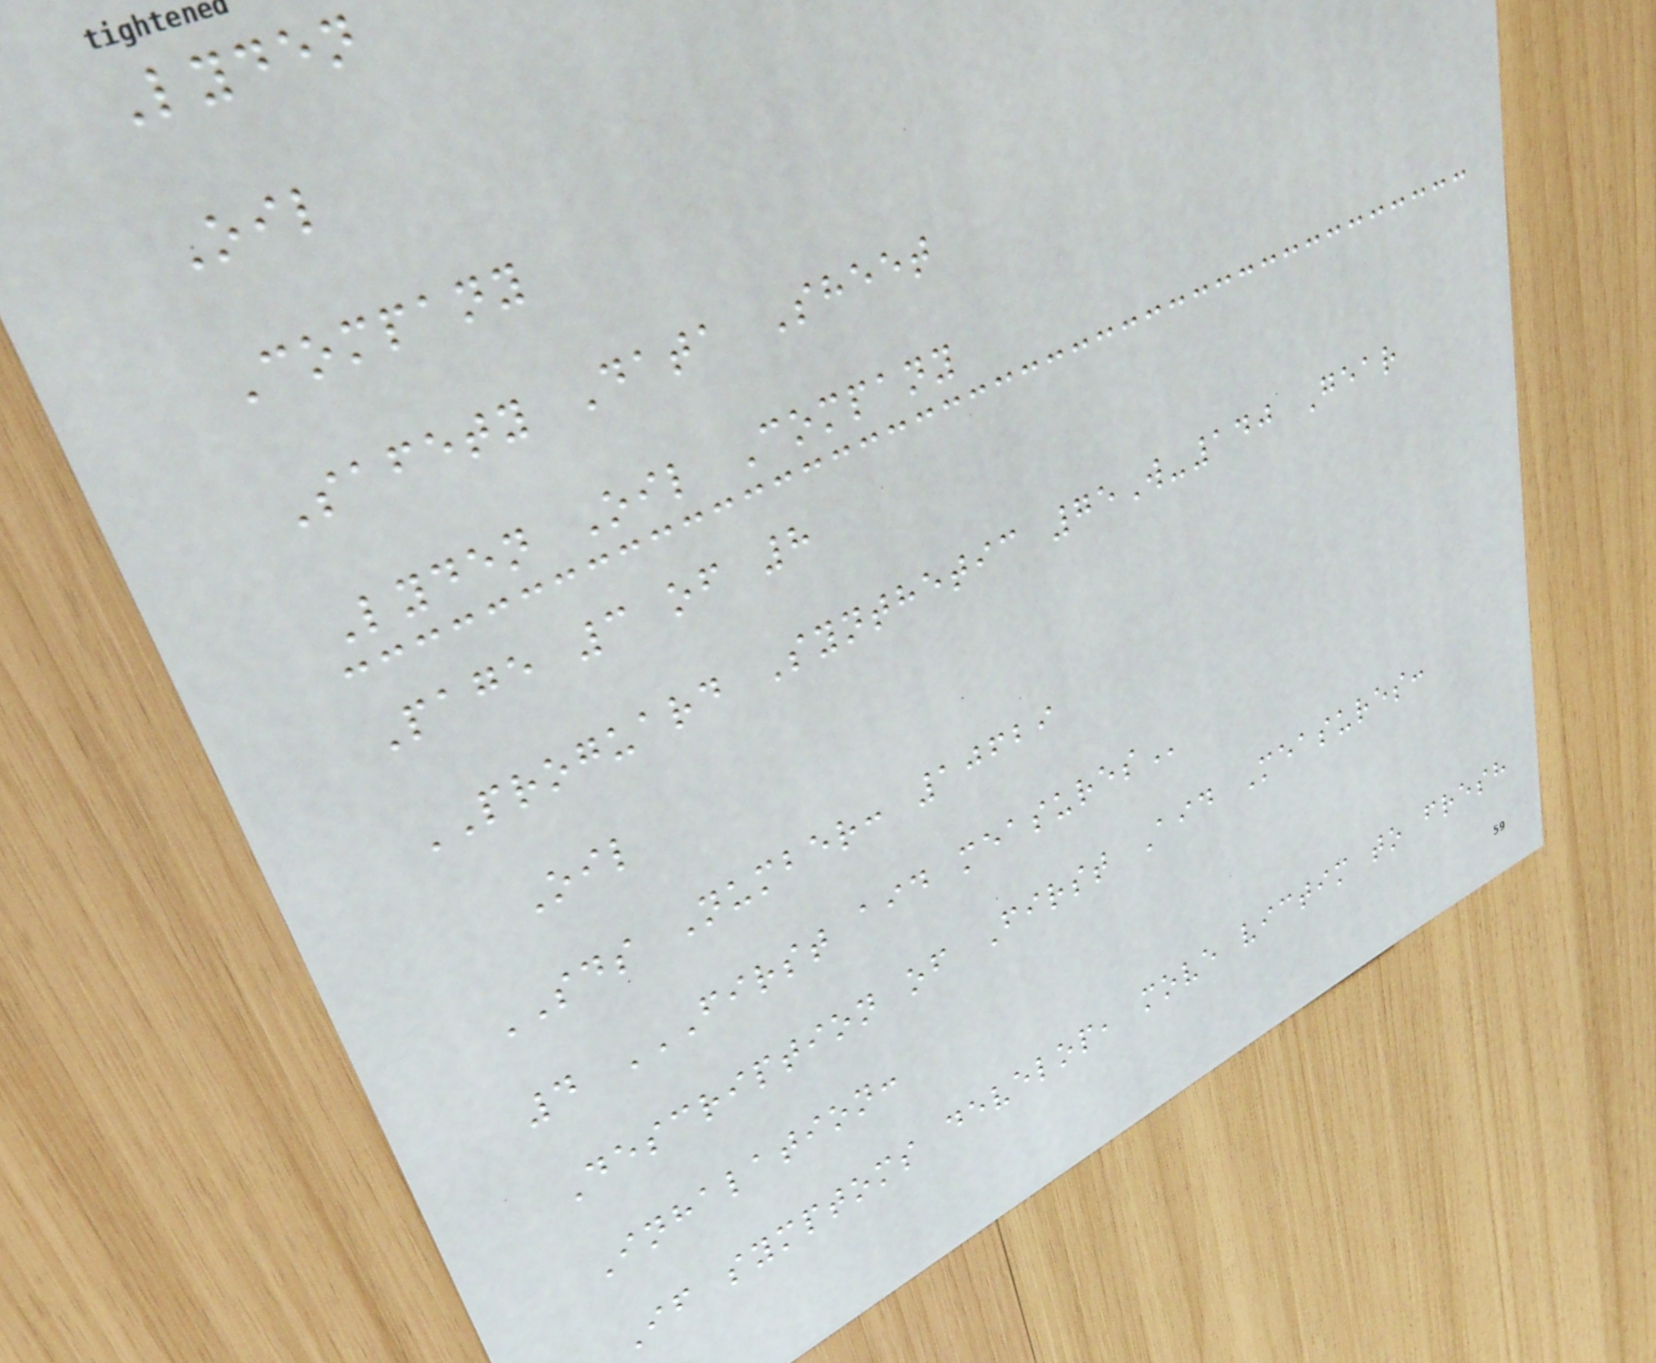Lyden
Oil
Company
Safety Data Sheet
Lyden Oil Company
Page 3 of 8
PROGUARD Synthetic 75W-140 Gear
Oil
SDS Number: 10629
4 FIRST AID MEASURES
Description of First Aid Measures:
Inhalation:
If symptoms develop, move victim to fresh
